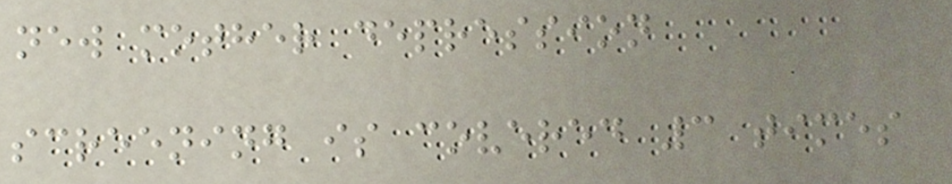new mother depression
screening is covered 3 times
